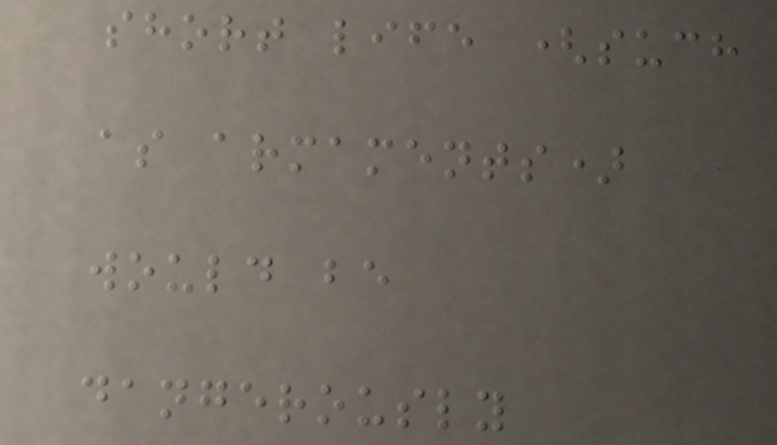short life (such
as armaments)
would be
dangerously
